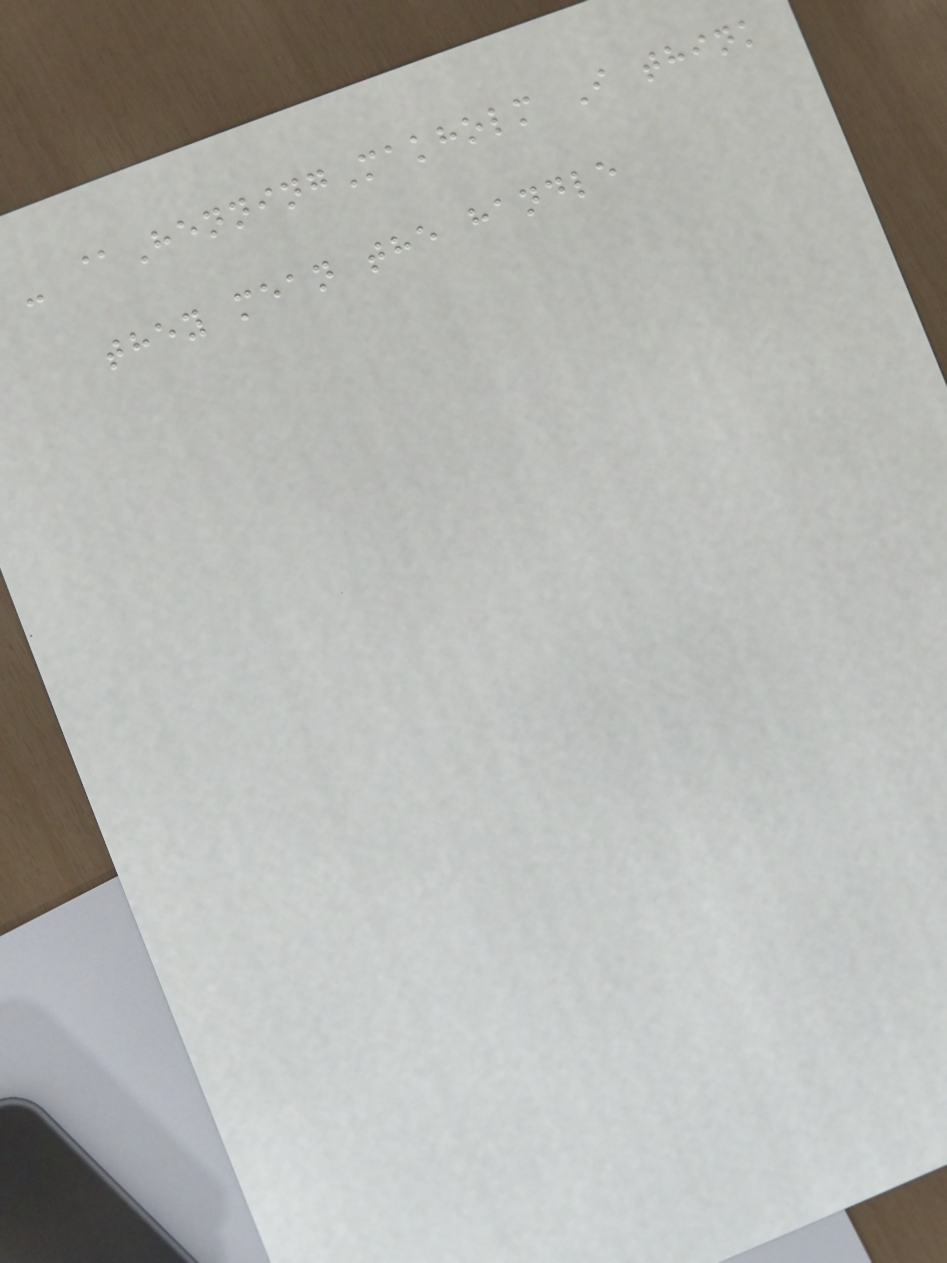- @HenningMakholm I think
they mean the handle
